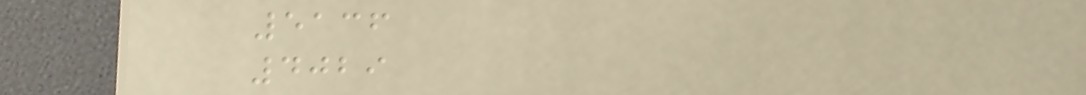5136
4029
